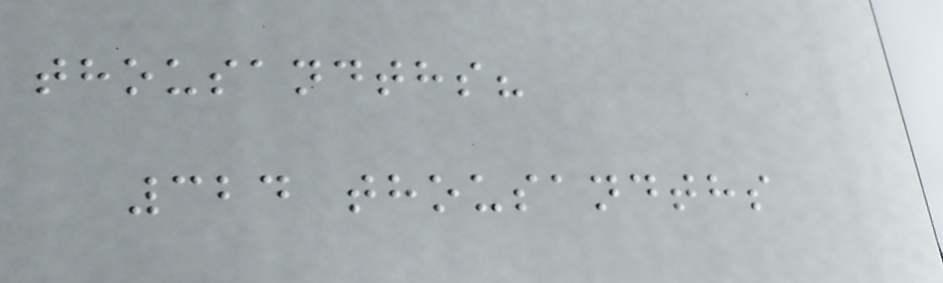thousandths?
324 thousandths
